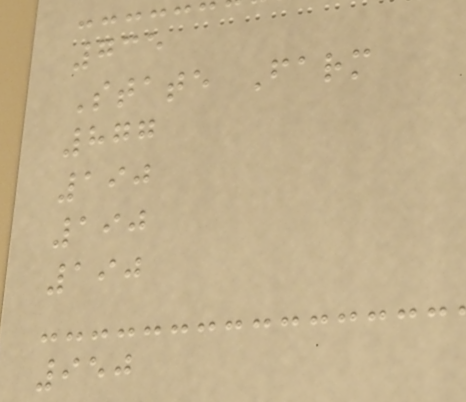735
State Farm
877
190
190
190
950
